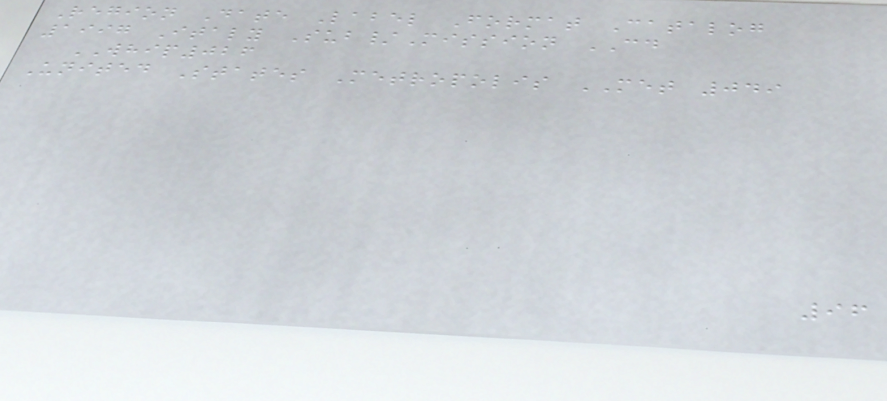Region Date Label Format Catalog
1997 Italy Sub/Mission CD
WHIP026
United States Metropolis MET 049
96
